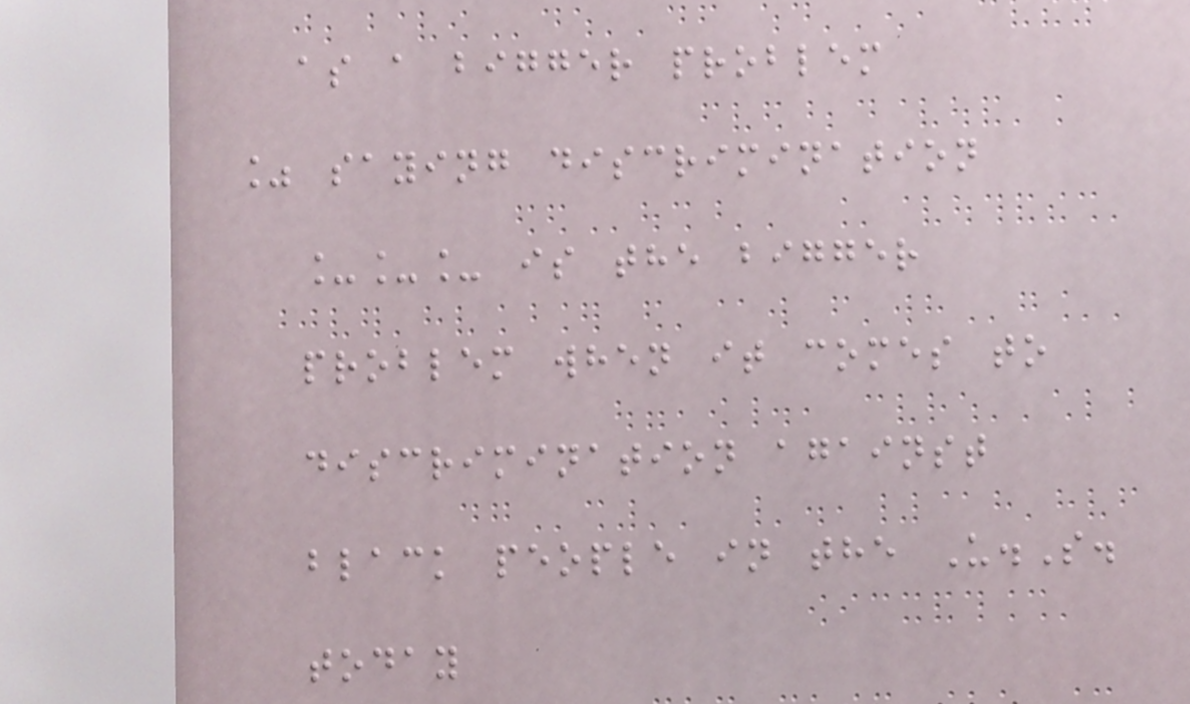as a bigger problem
% saying discrimination
___ is the bigger
problem when it comes to
discrimination against
black people in the U.S.
today
